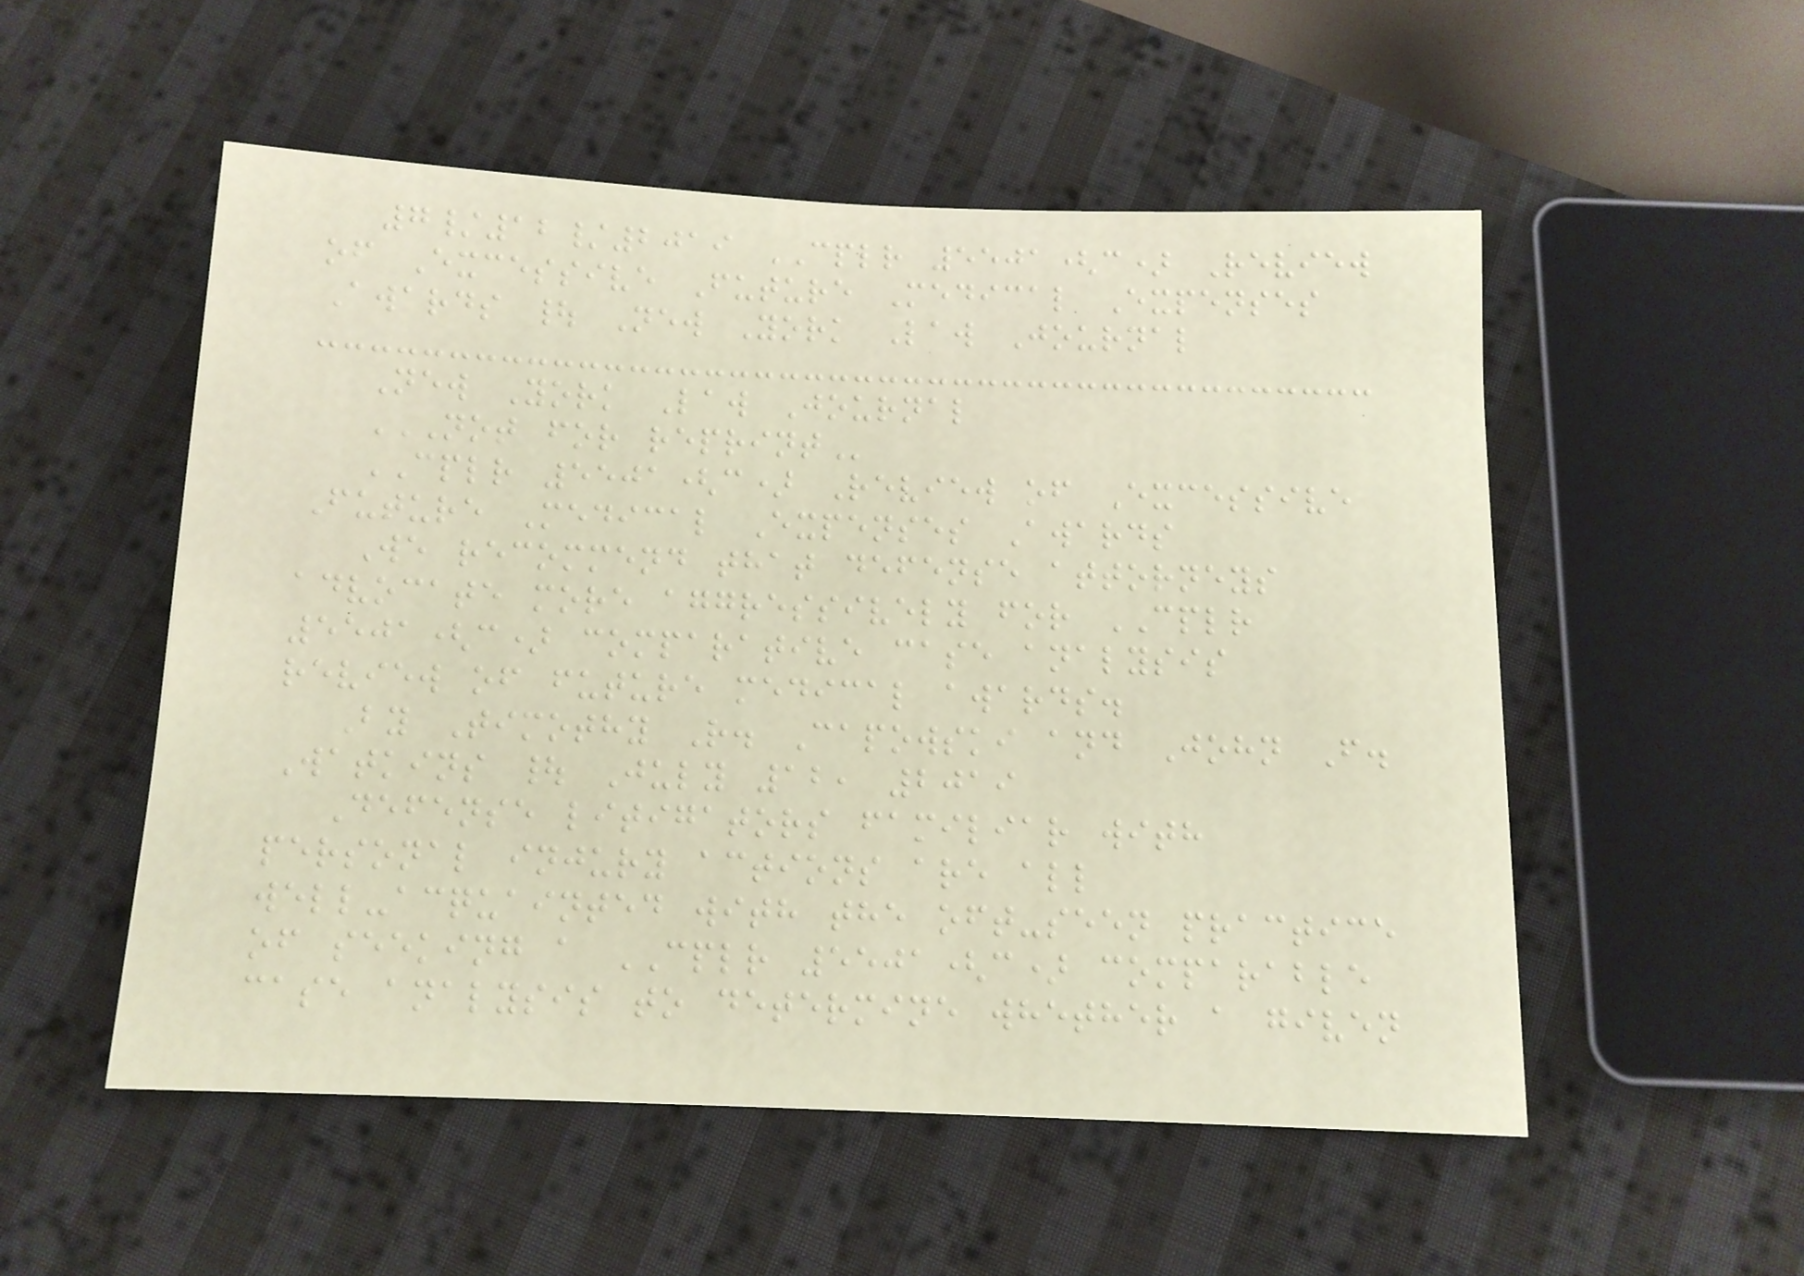7/12/2019 CPLR 5501(c) Review
of Excessive Future Medical Expenses
Awards | New York Law Journal
New York Law Journal
NOT FOR REPRINT
CPLR 5501(c) Review of Excessive
Future Medical Expenses Awards
We recommend that defense attorneys
advocate more aggressively for CPLR
5501(c) comparative case analysis
review of future medical awards.
By Timothy R. Capowski and John F.
Watkins | July 12, 2019
Defense litigators familiar with
personal injury actions are all
well-acquainted with the oft-seen practice
of seeking a CPLR 5501(c) comparable
case analysis to determine whether a given
